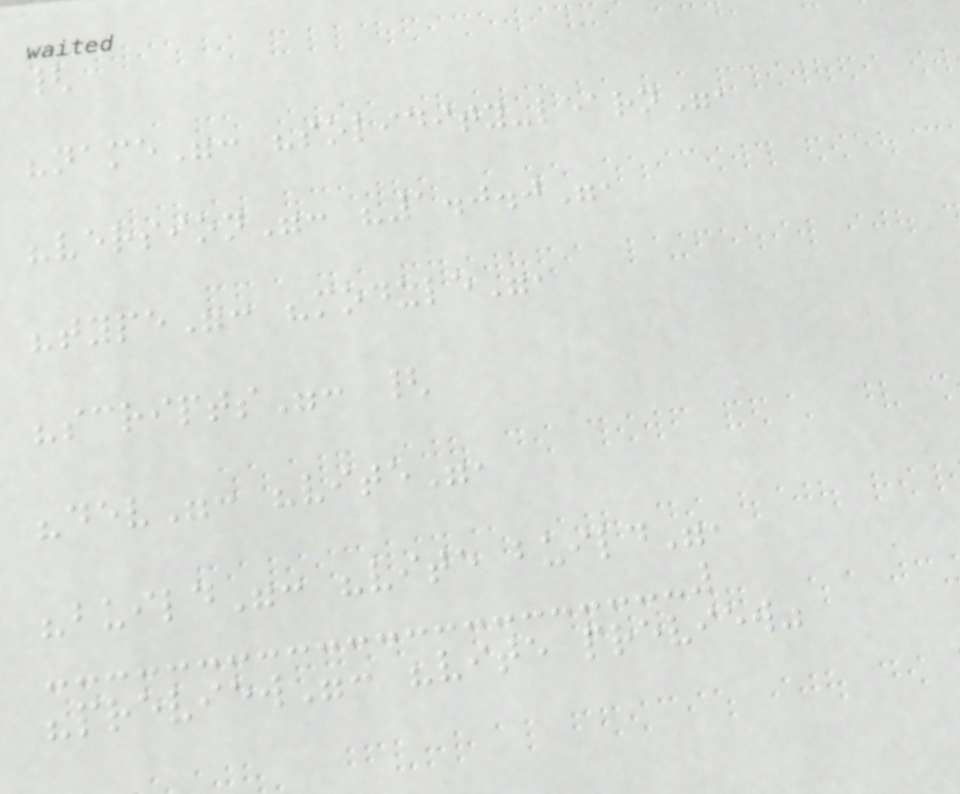{
"name": "solidity-learn",
"version": "1.0.0",
"type": "module",
"scripts": {
"dev": "vite",
"build": "vite build",
"preview": "vite preview"
